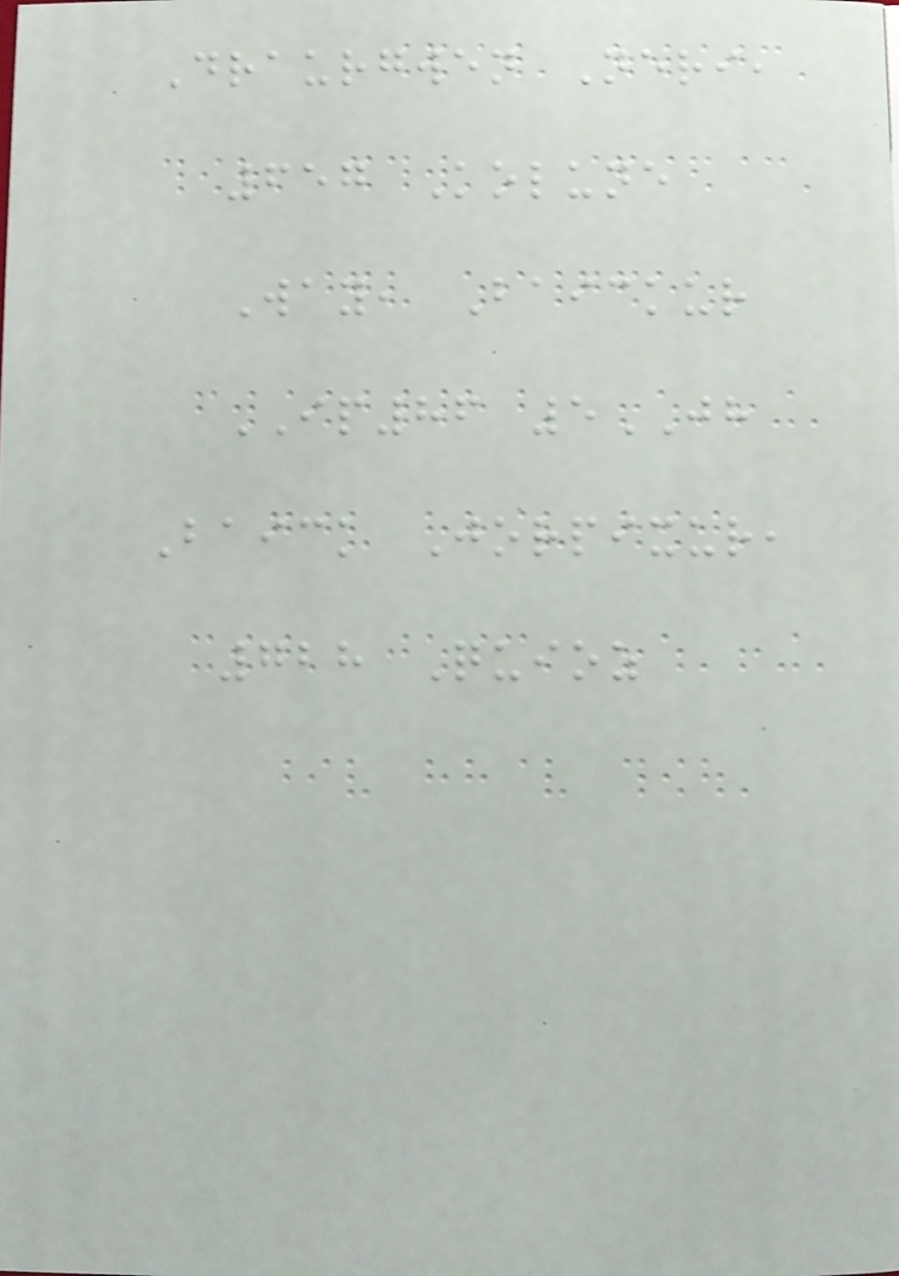Draurgwen Neri,
657 Kolune
Way, Baickur
IP86 5JH
Baick Jorpixur,
728 Quioz
